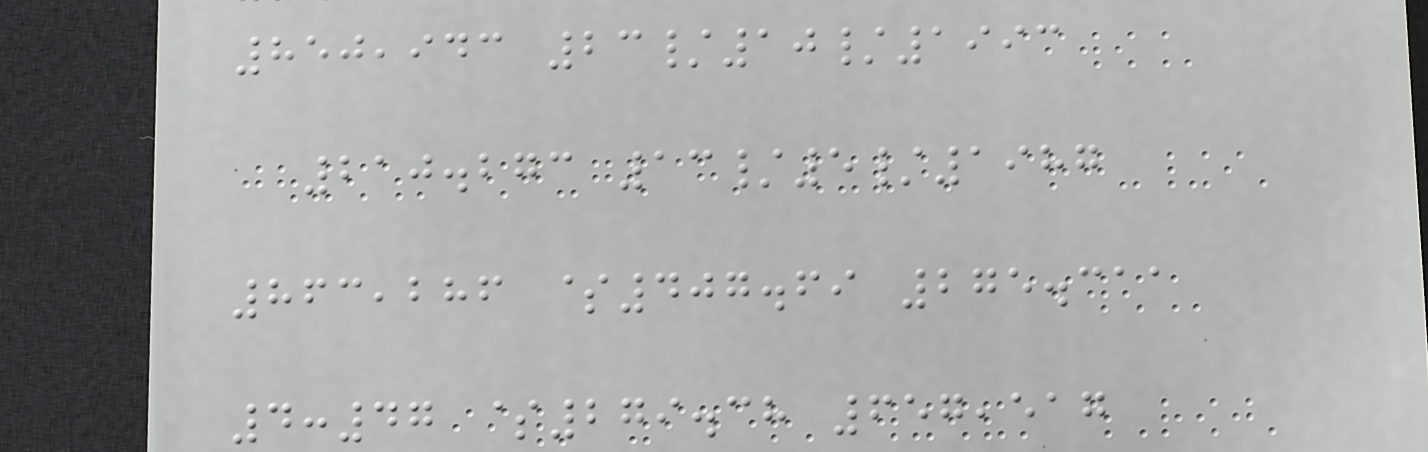850,943 23/10/1993
210.273 13/5/1987
863,286 $407.69 275.311
4:47 $279.38 657,517
